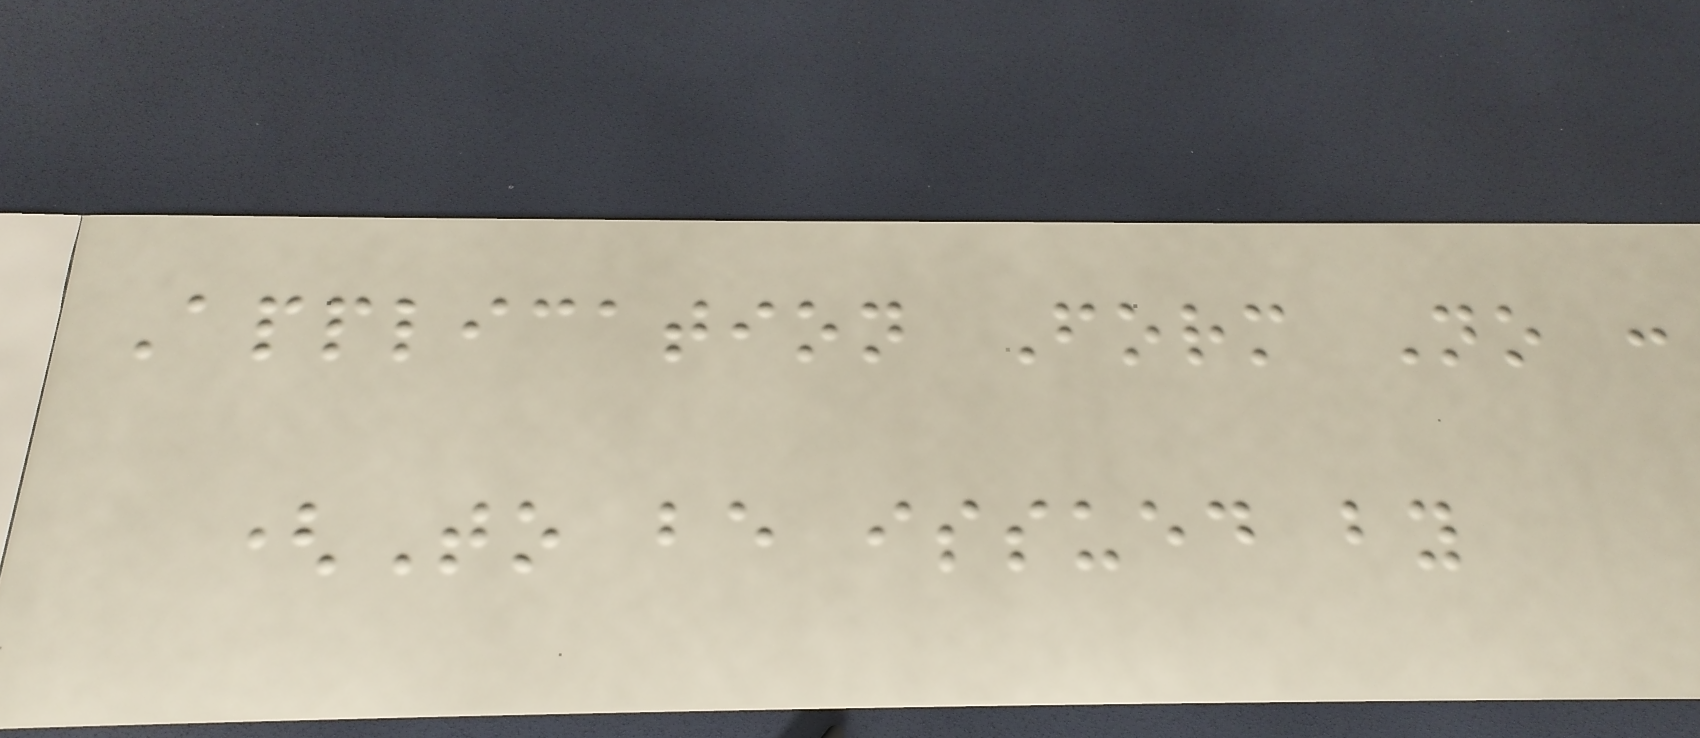Application Form No :
(To be issued by
